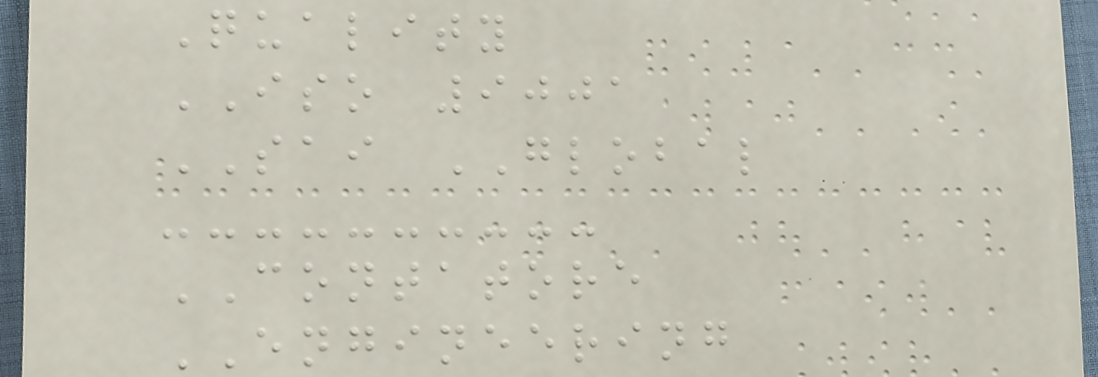Quality
ISO 9001
SAI GLOBAL
CONTATORE
ENGINEERING
